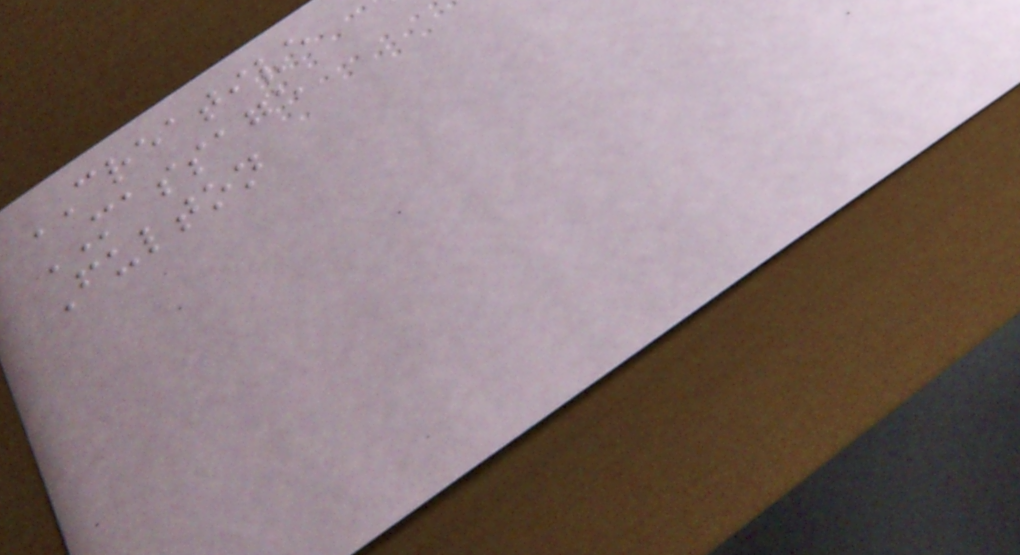CREATIVE
MASSAGE
Fulton
